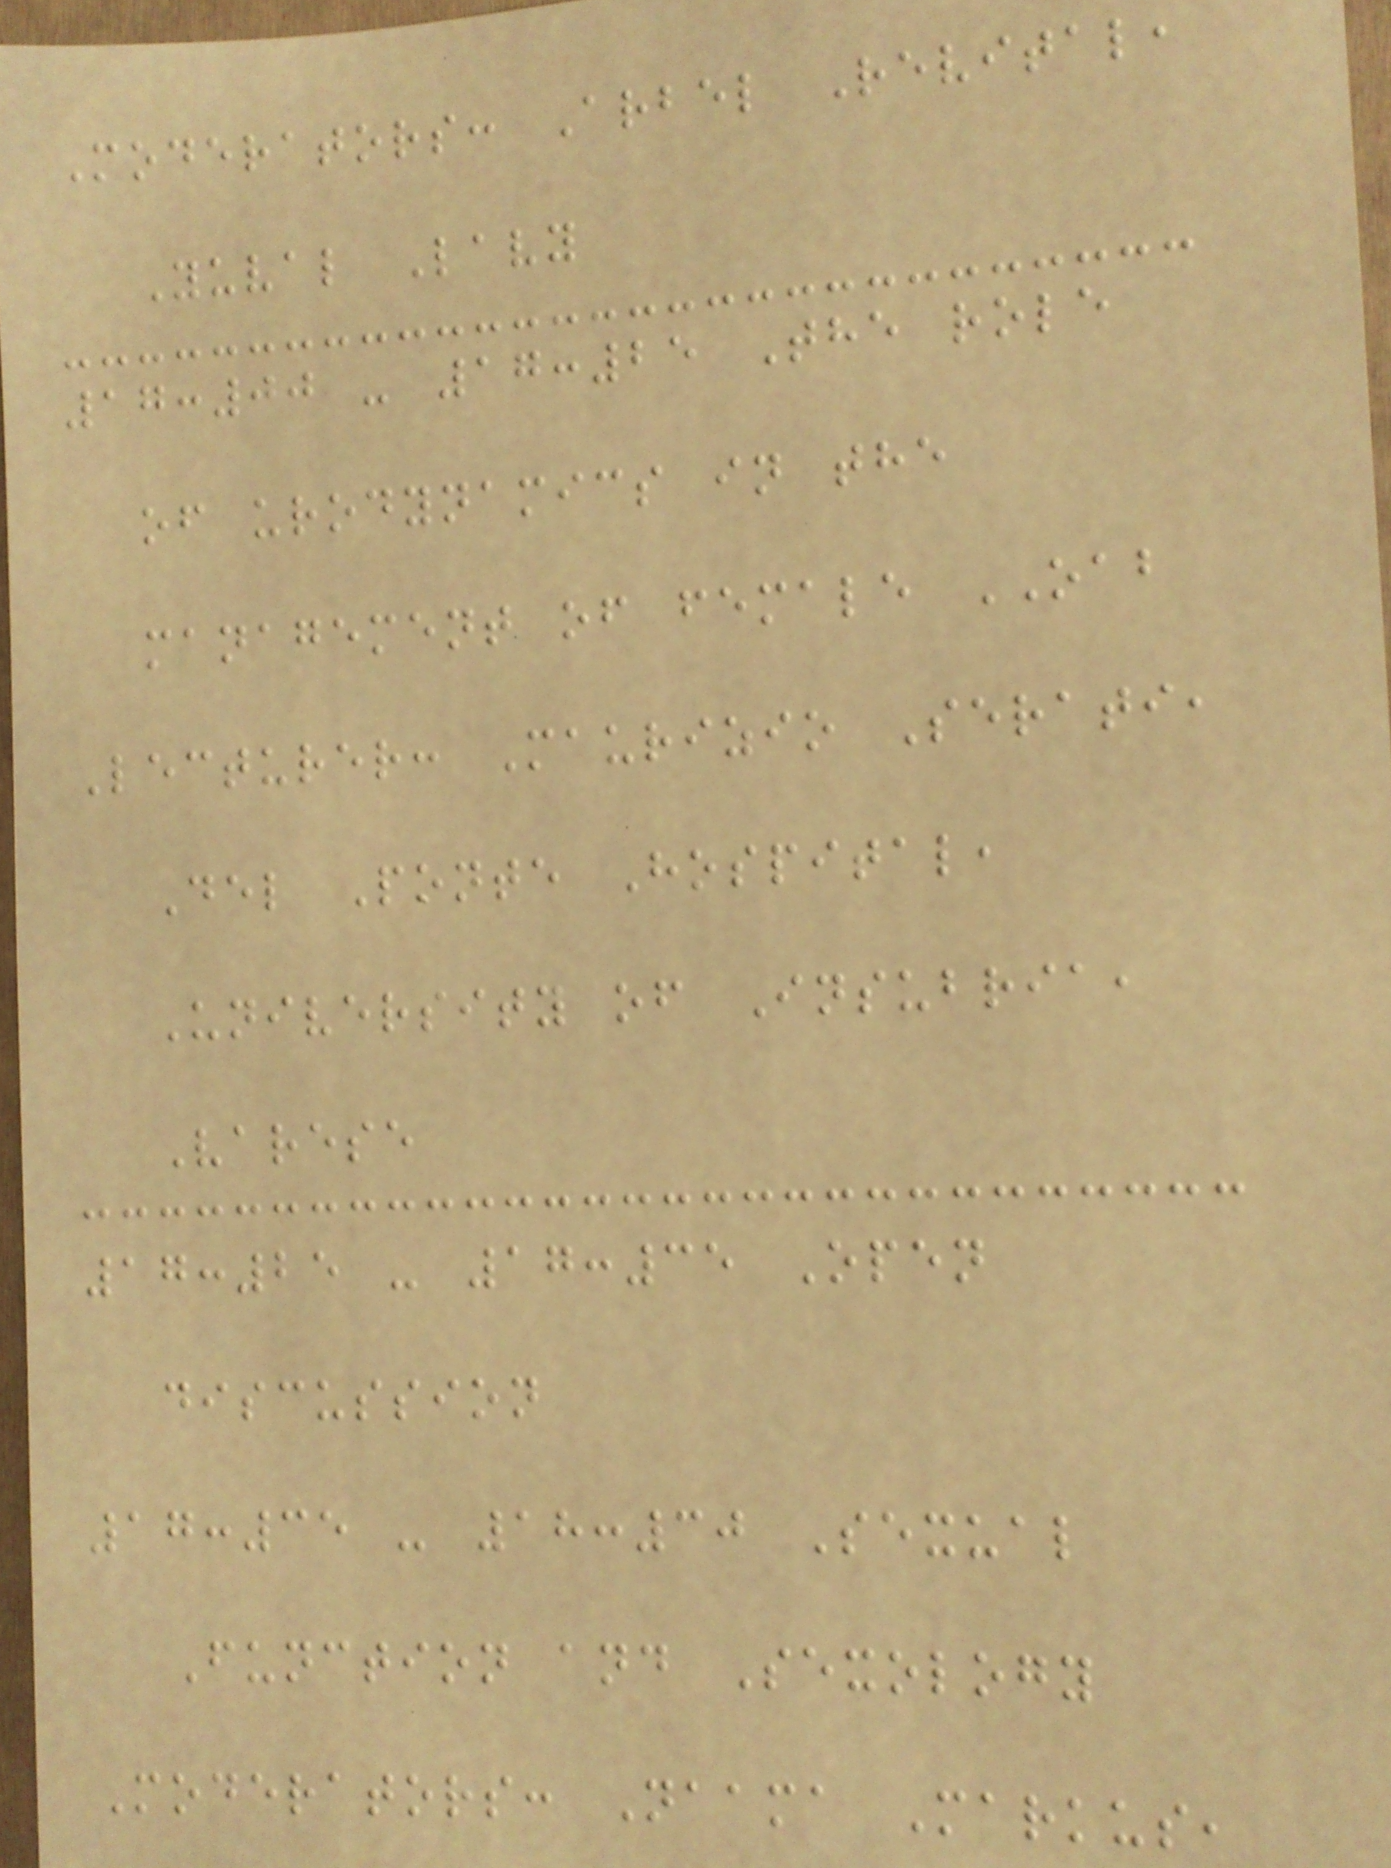Moderators: Arbel Revital,
Yuval Lavy
17:00 - 17:25 The role
of urodynamics in the
management of female OAB
Lecturer: Maurizio Serati,
Del Ponte Hospital,
University of Insubria,
Varese
17:25 - 17:35 Open
discussion
17:35 - 18:30 Sexual
Function and Sexology
Moderators: Naama Markus,
